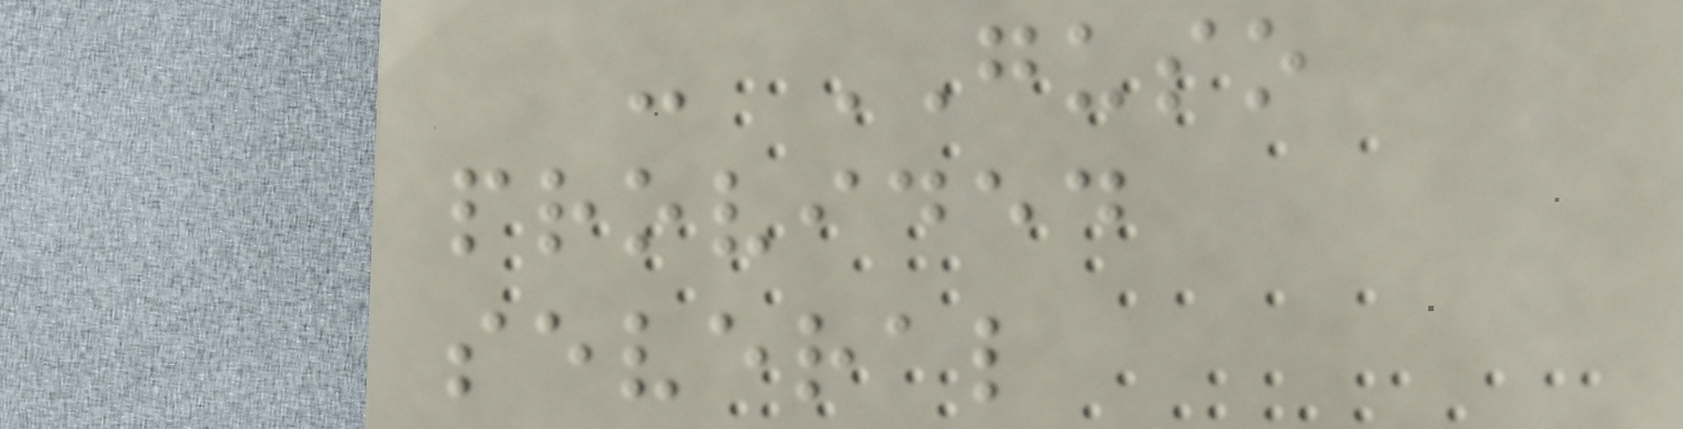- GUSO
provided
several
